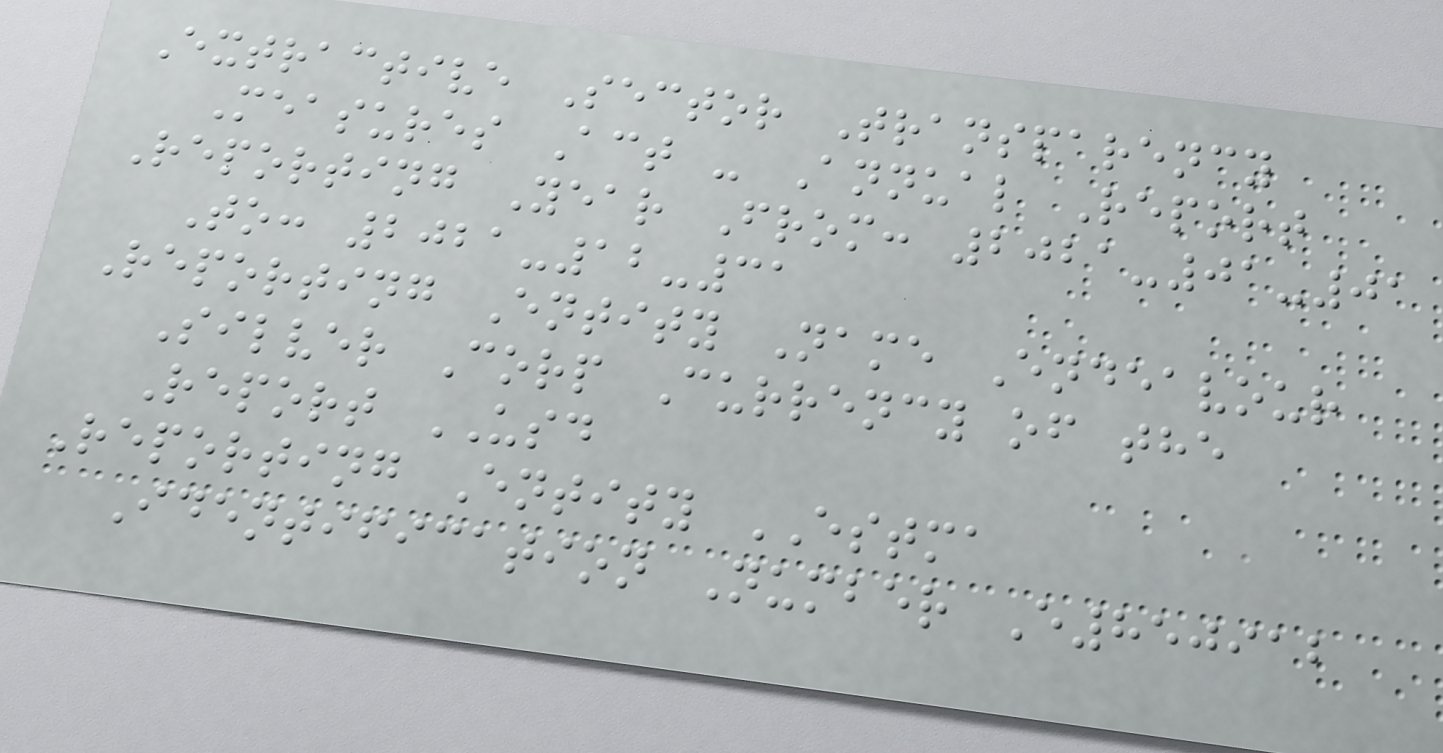Extractive Sector Transparency
Measures Act - Annual Report
Reporting Year From: 2021-01-01
To: 2021-12-31
Reporting Entity Name Endeavour
Silver Corp Currency of the
Report USD
Reporting Entity ESTMA
Identification Number E850912
